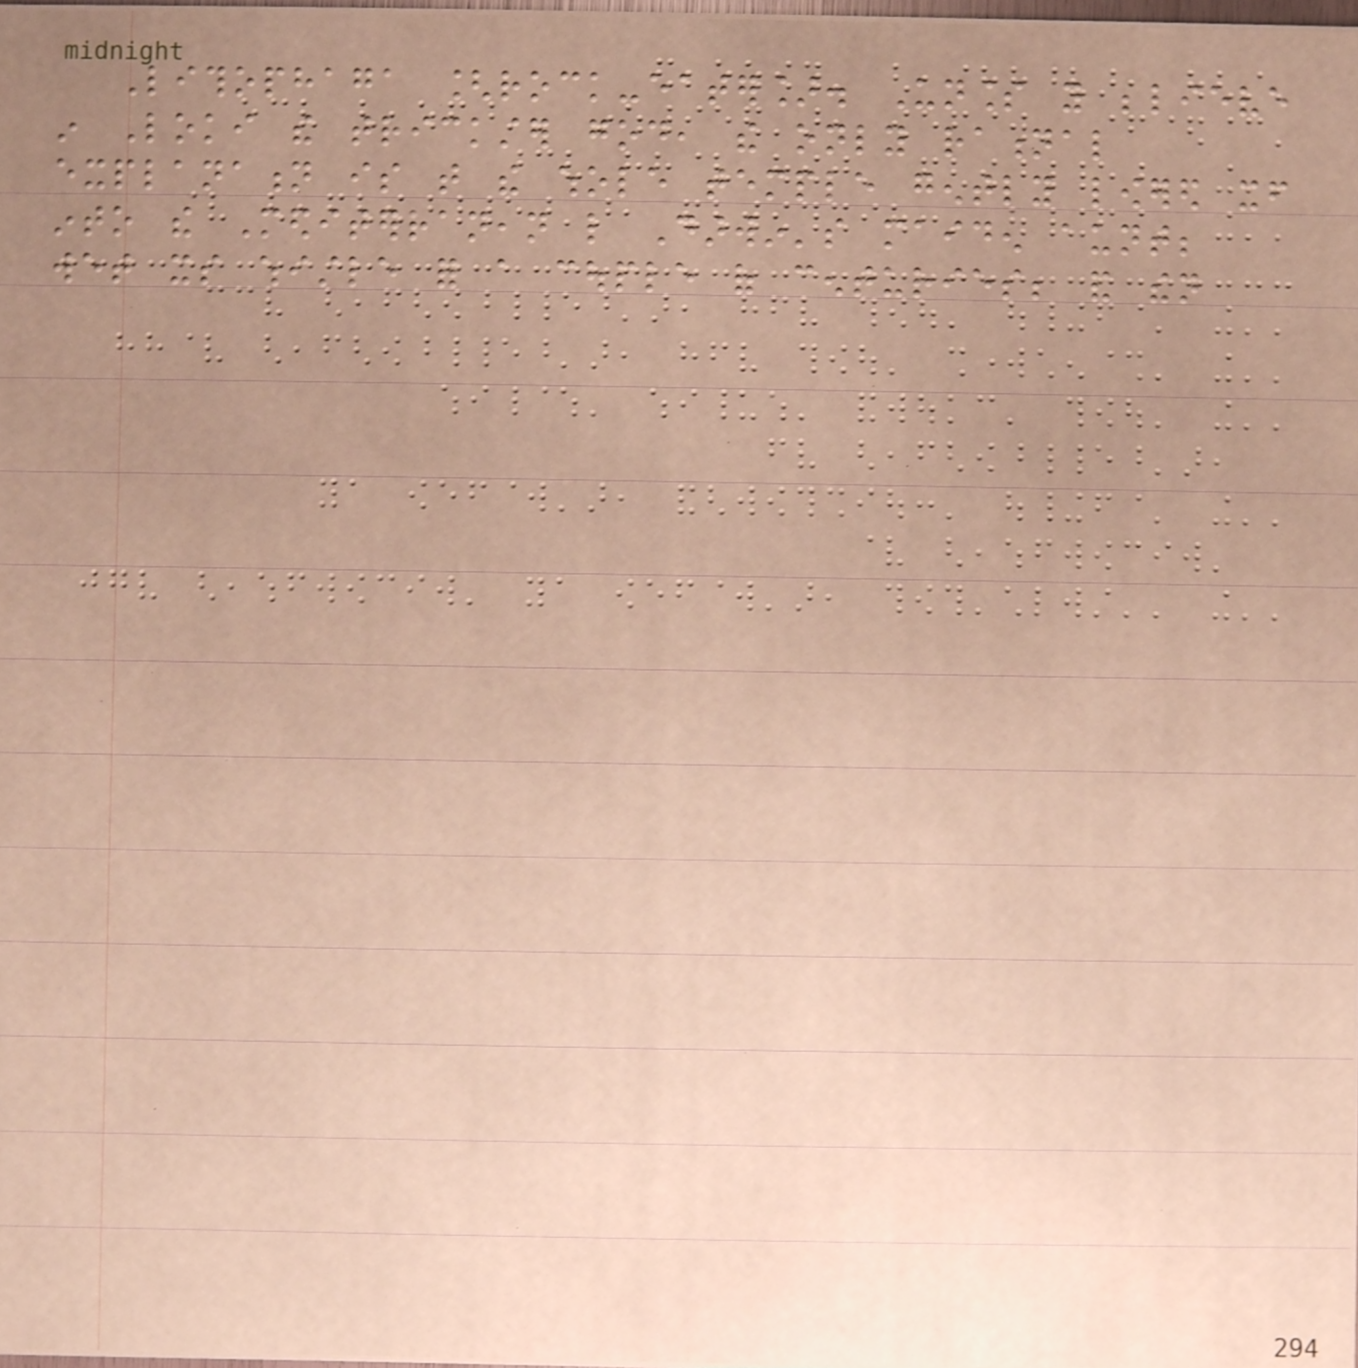Lithophaga [rock-eater]. Unless you believe
in Loki the trickster god, the only rational
explanation is that the whole temple gently lowered itself
into the Mediterranean like Darwin's maiden aunt;
wet its whistle for a couple of centuries; and then
